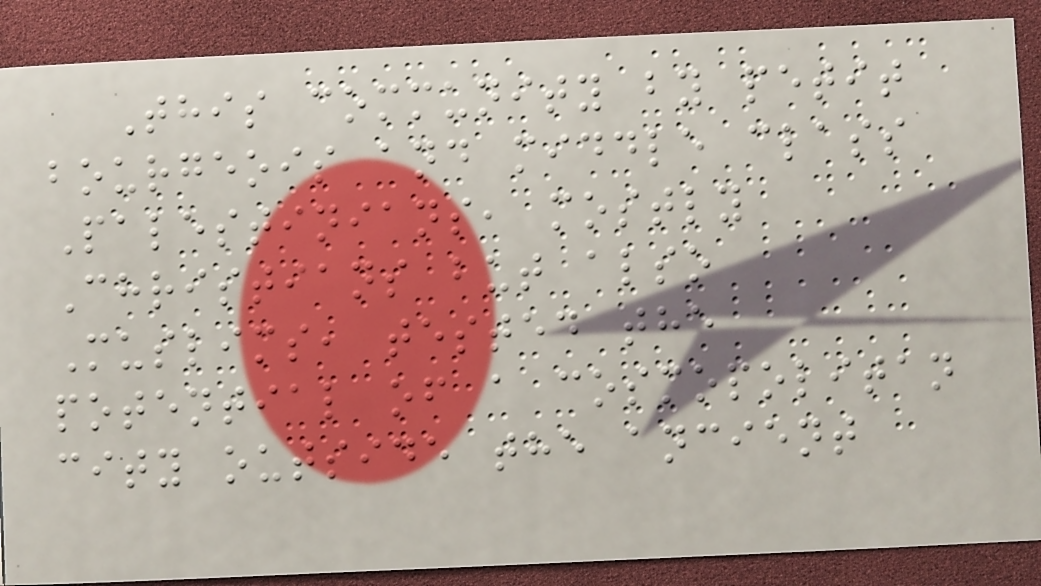This community by petit
bourgeois and middle class
Palestinians, mostly
Christians but also
Muslims, tested the
potential of a cosmopolitan
city outside the ancient
